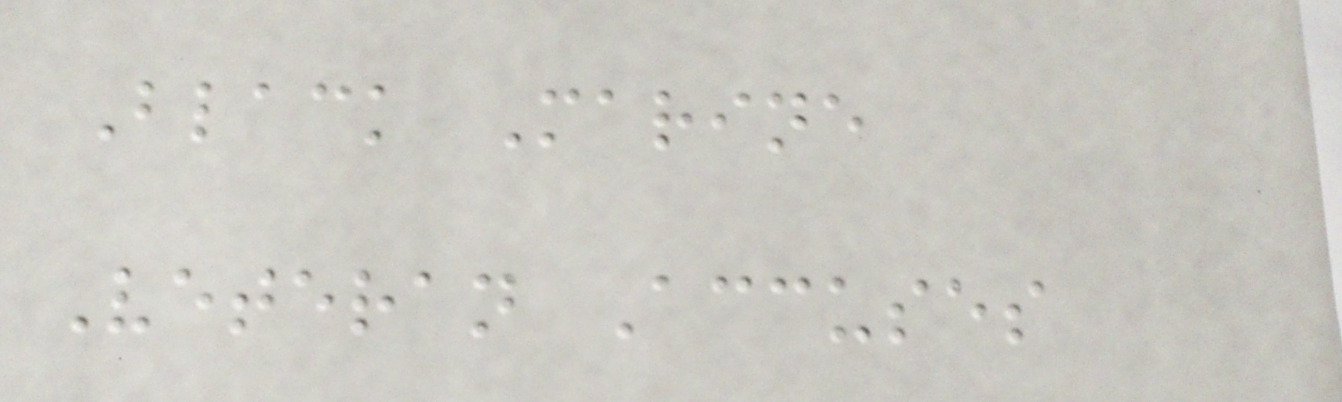Black Marine
Veteran Accuses
